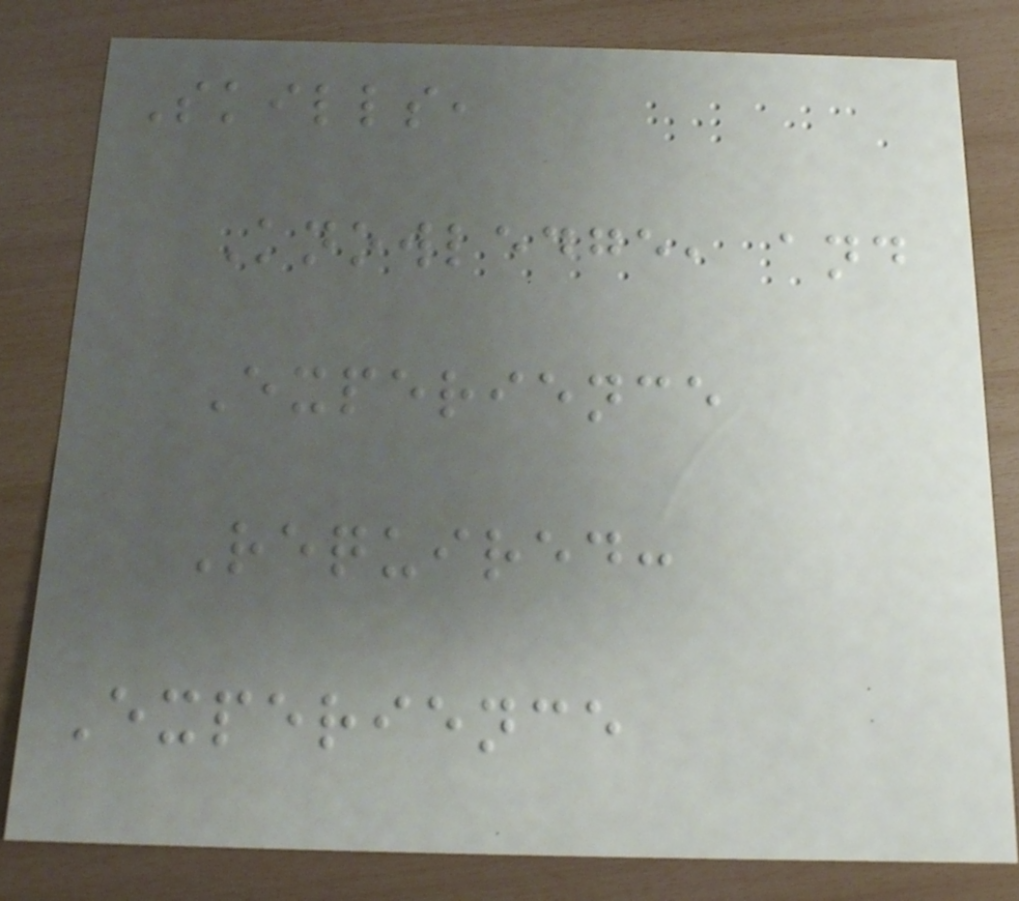Skills,
Knowledge, and
Experience
Required:
Experience
